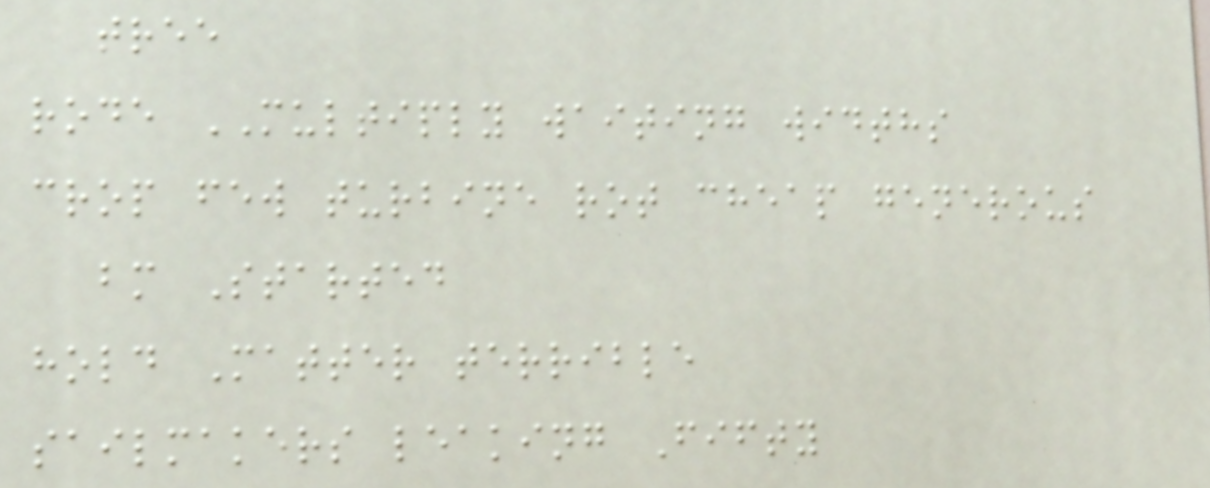tree
rode MULTIPLY waiting widths
crop few turbine rot cheap generous
bm Started
hold Matter terrible
sailmakers leaking Fifty
